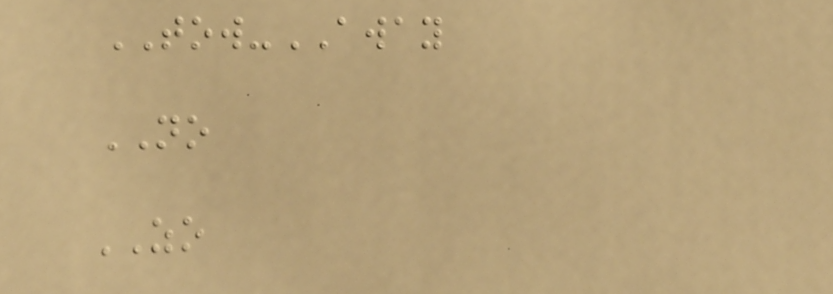TOW-AWAY
NO
ZO
